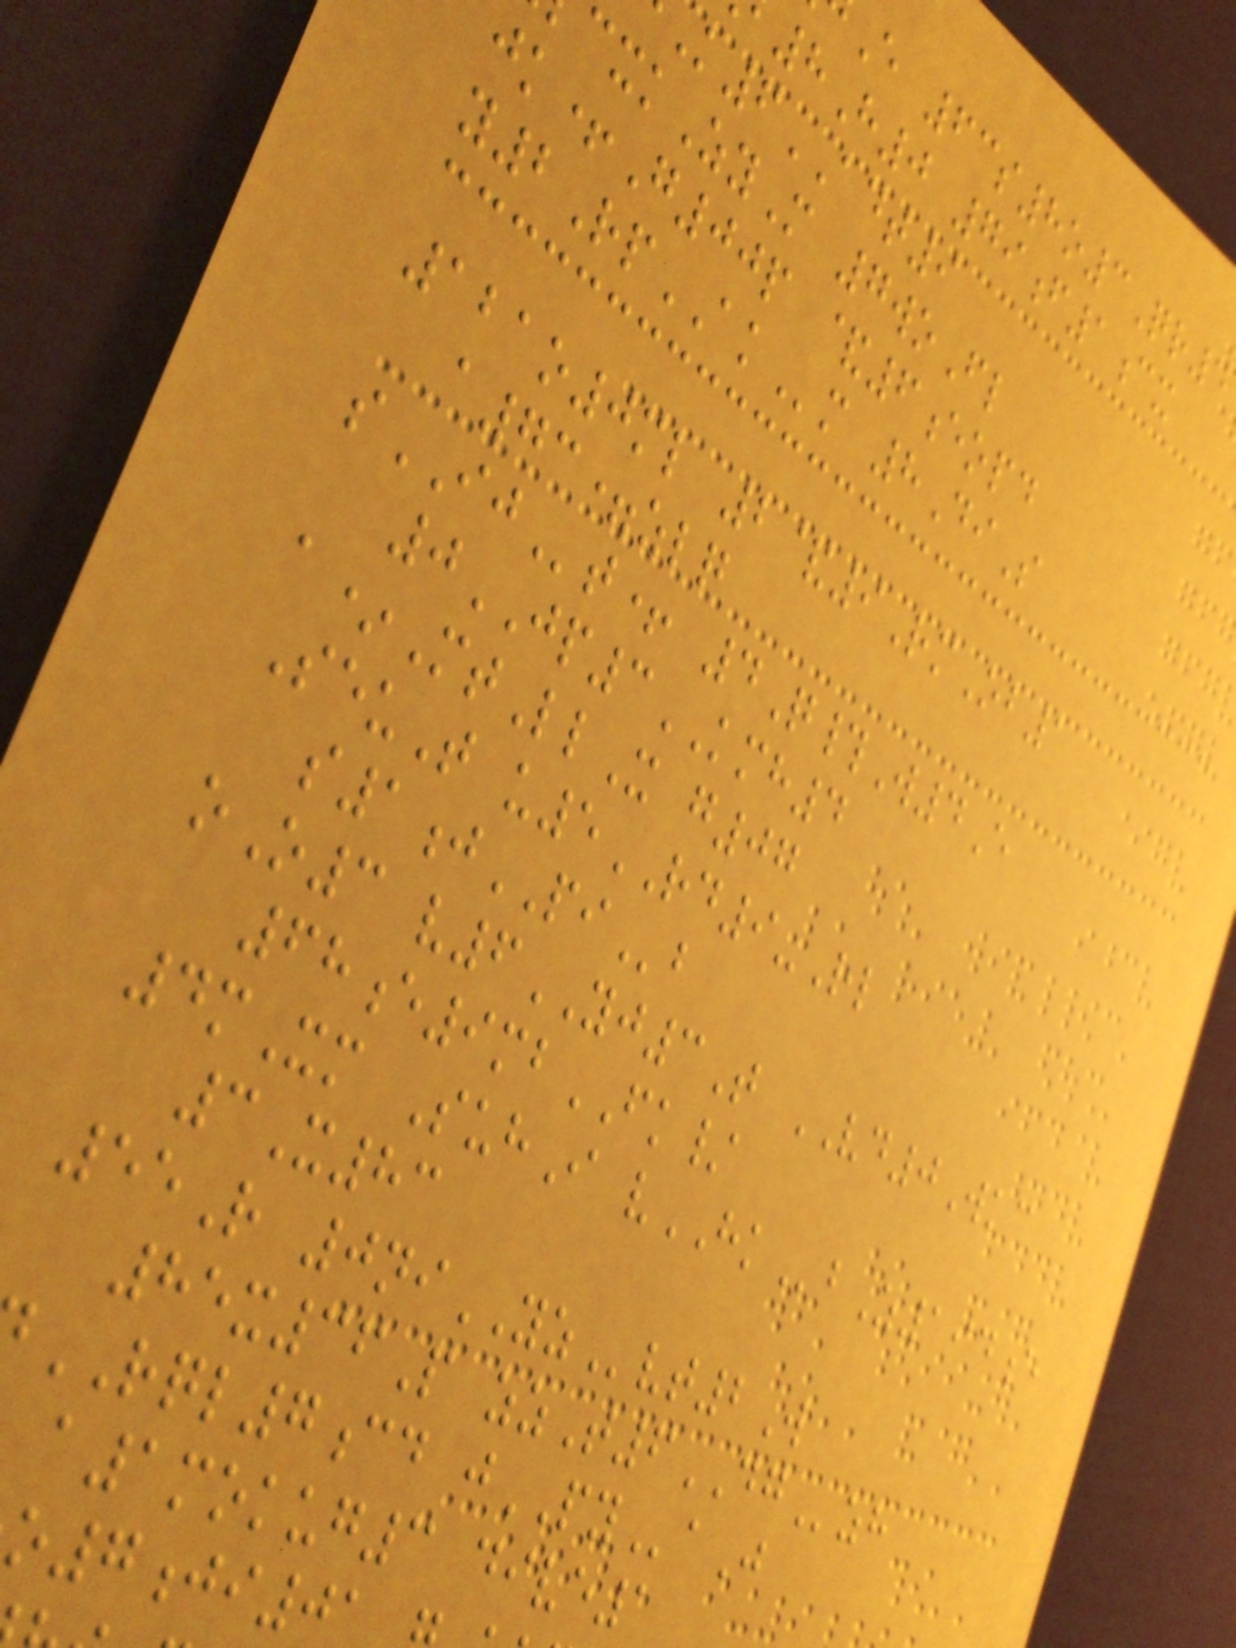E 63s8o3Qr4
8H0 79f1cx
6ADT9
cxkZyM 7woFl
jk+G00p &6eopd
y2RpAKm 8DiS
121o0ml 2&9RmOb1
a73=zlq
sIJt+ 4Q#W4E
0JP3KMH4
a*MtLlX g07
SeuT u5RD9-Rl
s1jPIb
oO3 v6YJ3T VD0Wkc
68e9mbFK/
4mXm SuhI vHKbZ194e
3X83
55R 0niYZvt2W
85x36P zzT6DGzh
RQL7cd jPYaJ
a1mokug3 dive1
o7ji01
